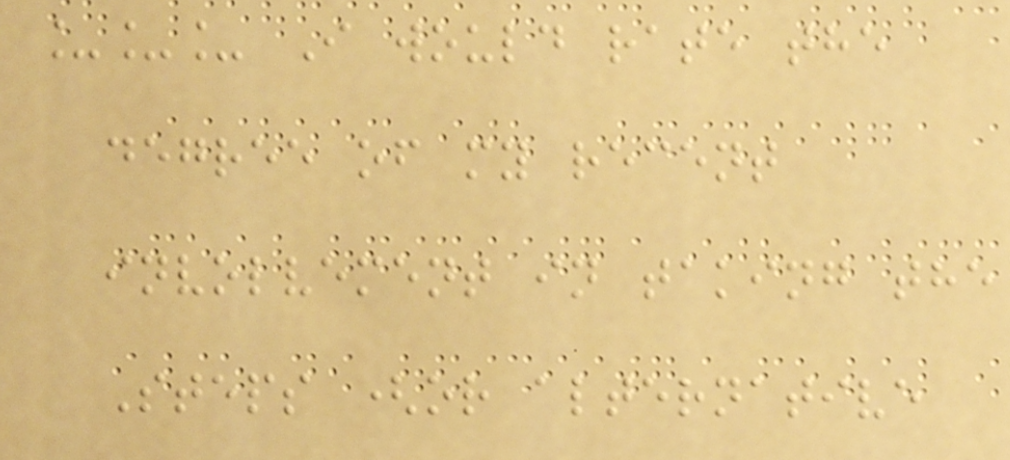___ I would rate the
degree of my recent
involvement in taking the
Steps (or alternative
